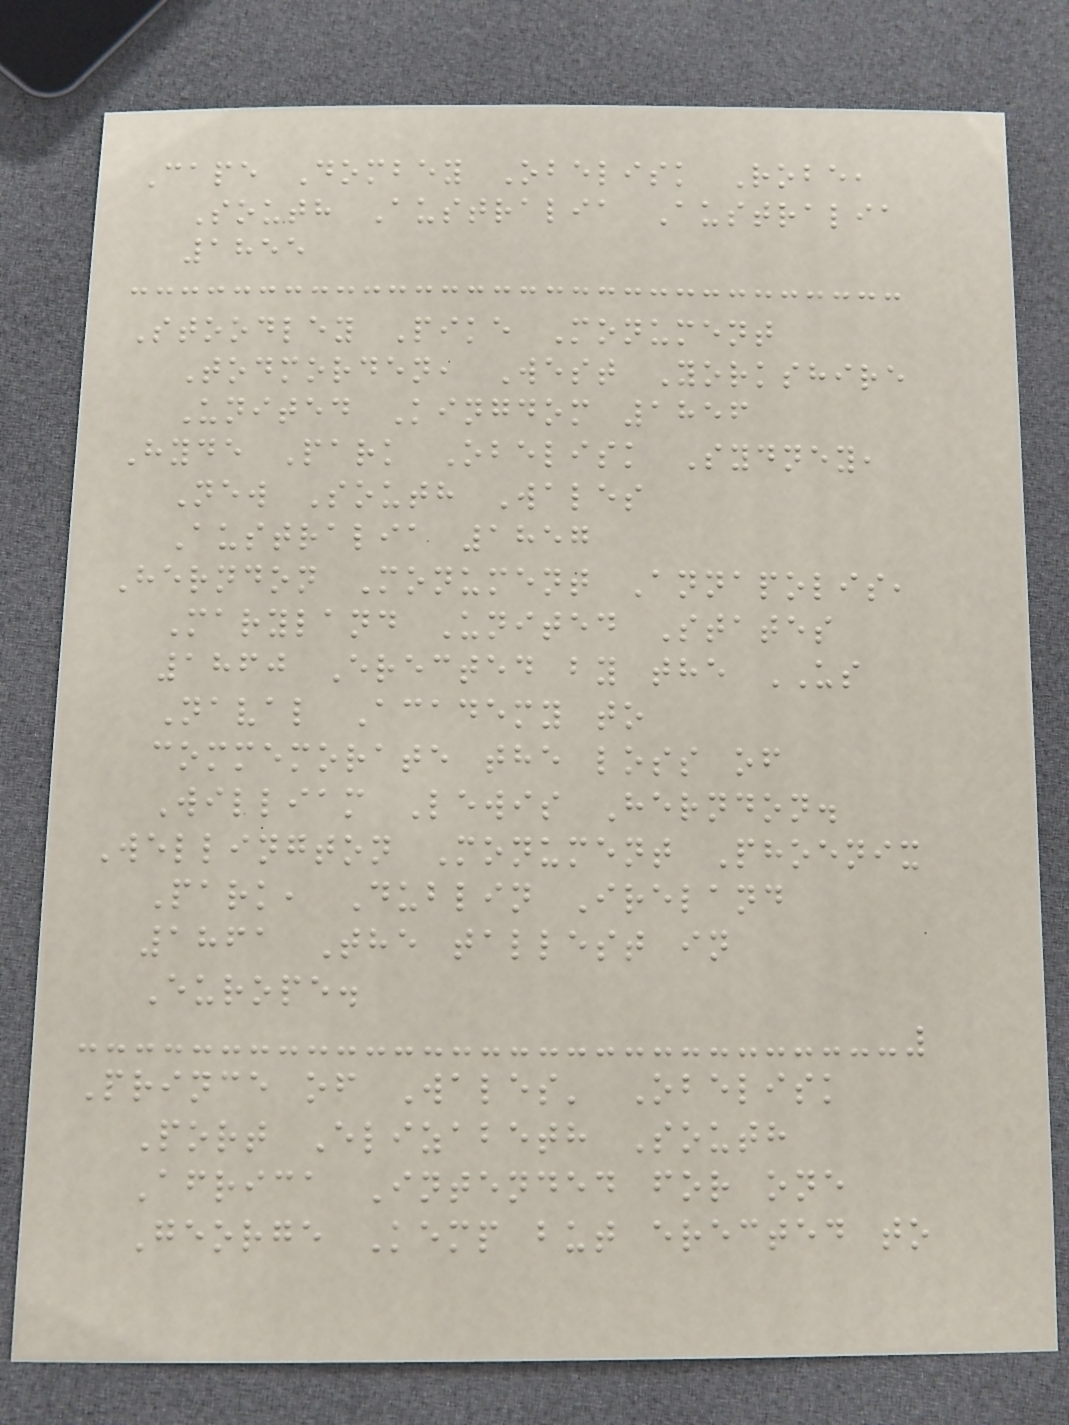Cape Dombey Obelisk Robe,
South Australia Australia
1855
Stoodley Pike Monument
Todmorden, West Yorkshire
United Kingdom 1856
Hyde Park Obelisk Sydney,
New South Wales
Australia 1857
Herndon Monument Annapolis,
Maryland United States
1860 Erected by the US
Naval Academy to
commemorate the loss of
William Lewis Herndon.
Wellington Monument Phoenix
Park, Dublin Ireland
1861 The tallest in
Europe.
Prince of Wales' Obelisk
Port Elizabeth South
Africa Intended for one
George Kemp but erected to
